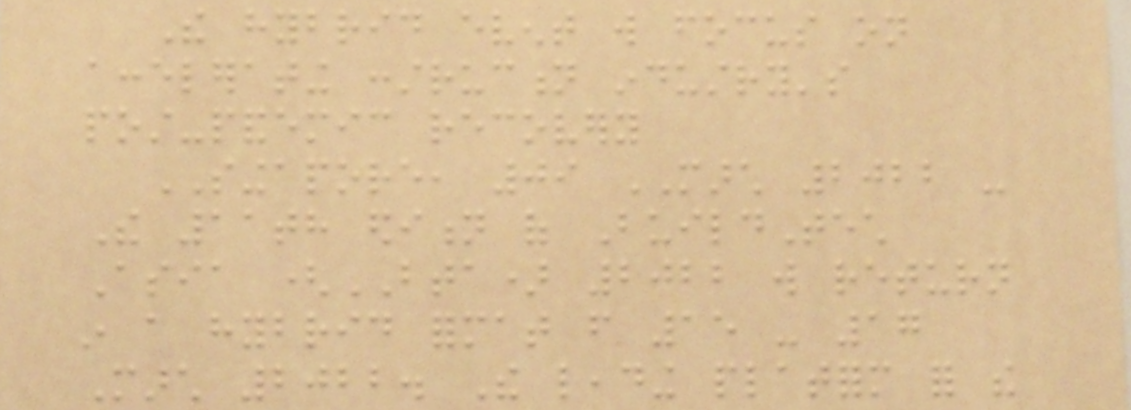The hybrid event will focus on
accelerating construction industry's
post-pandemic recovery
SINGAPORE, 09 MARCH 2022 -
The 11th edition of BuildTech
Asia (BTA) 2022 will return
in a hybrid format from 15 - 17
March 2022. The leading platform for the
